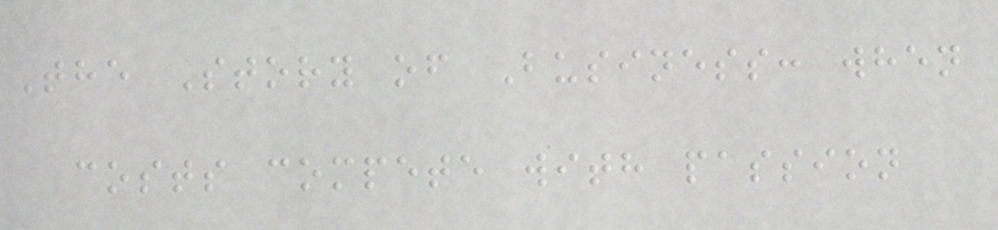The Story of Business: when
costs compete with passion
